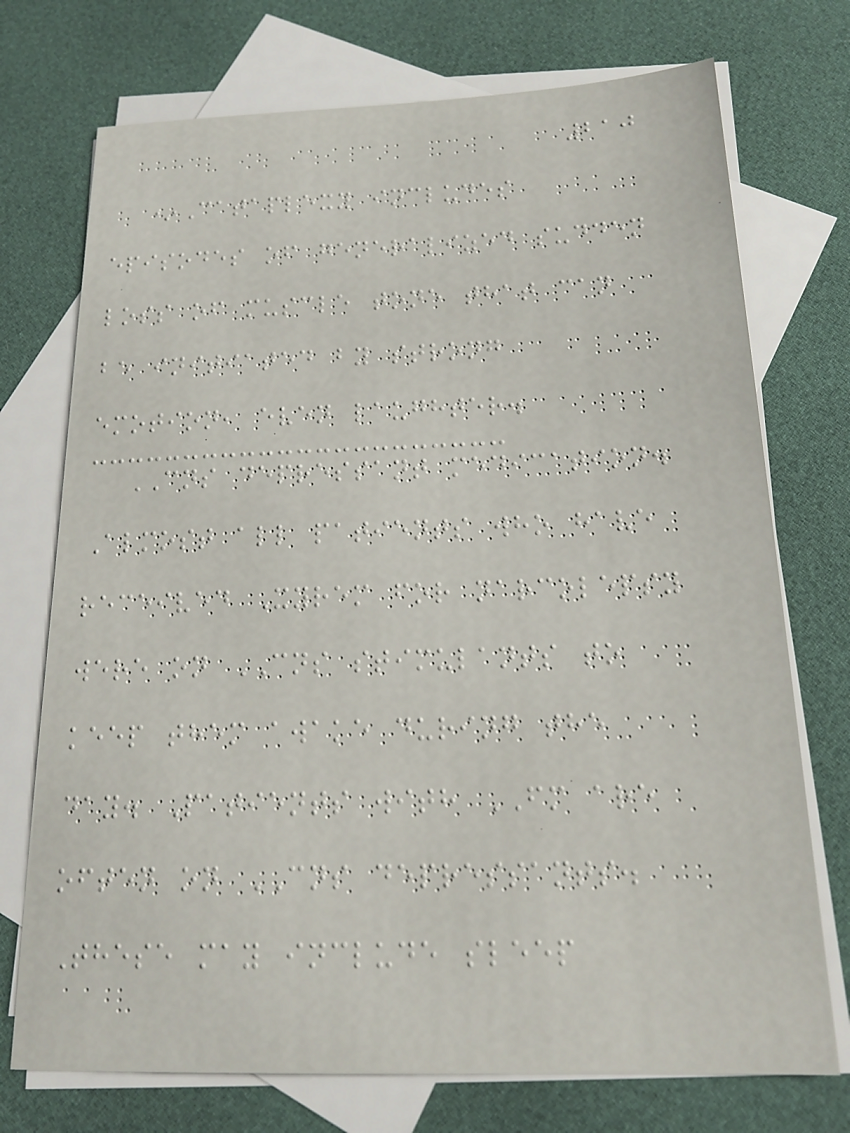210
*Cataplexy includes
episodes of generalized sudden
loss of muscle tone that can
be initiated by strong
emotion, even laughter.
CNS depressant medication.
Almost all patients who have
received Xyrem for narcolepsy
were on CNS stimulants to
keep them awake during the
day. Patients with FM are
often on CNS depressants.
These may include sleep
